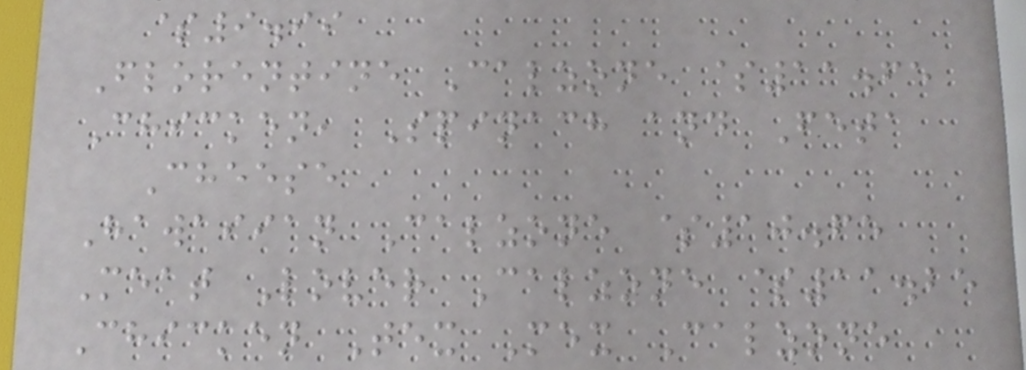$9.99
Florentine Calzone $11.65
Chicken, Spinach and Feta
Cheese
Hawaiian Calzone $10.65
Meat Lover Calzone $11.25
Chicken Tex Mex Calzone
